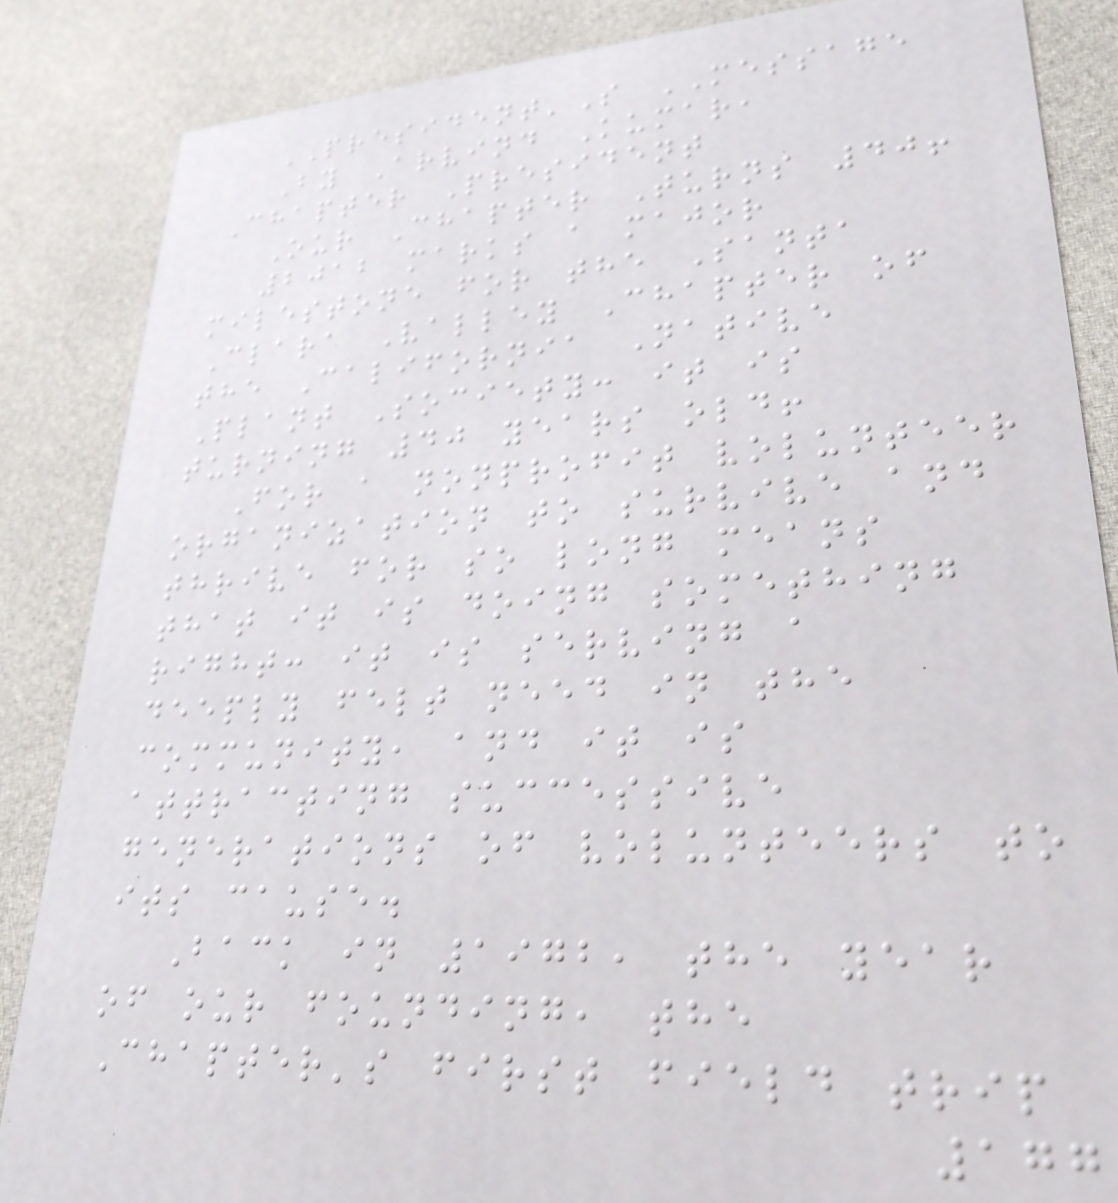PRESIDENT'S MESSAGE
By Arvind Kumar,
Chapter President
Our Chapter Turns 40!
2012 marks a major
milestone for the Santa
Clara Valley Chapter of
the California Native
Plant Society: it is
turning 40 years old!
For a nonprofit volunteer
organization to survive and
thrive for so long means
that it is doing something
right: it is serving a
deeply felt need in the
community, and it is
attracting successive
generations of volunteers to
its cause.
Back in 1972, the year
of our founding, the
Chapter's first field trip
177
